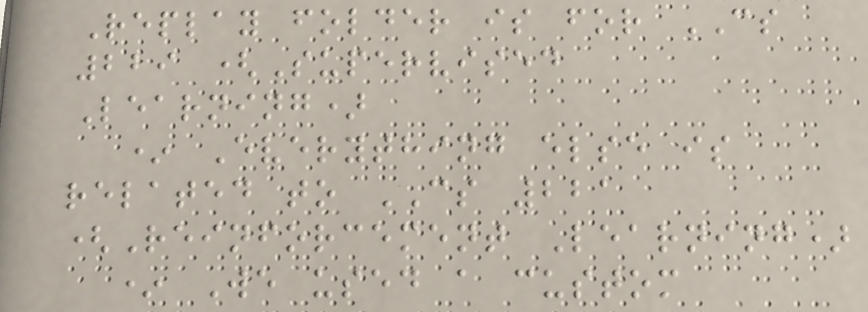Replay folder is for CS
229 (Supervised
Learning)
* Everything else is
related to CS 221
(Reinforcement Learning)
* We used a custom
